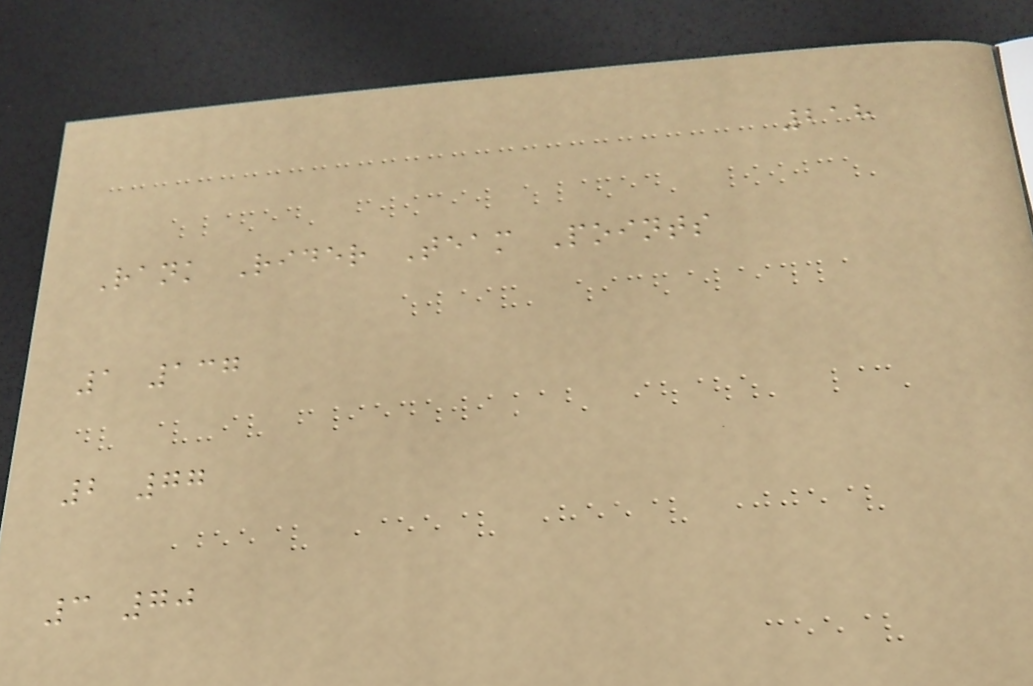218
Rank Rider Team Points
1 137
2 77
3 70
